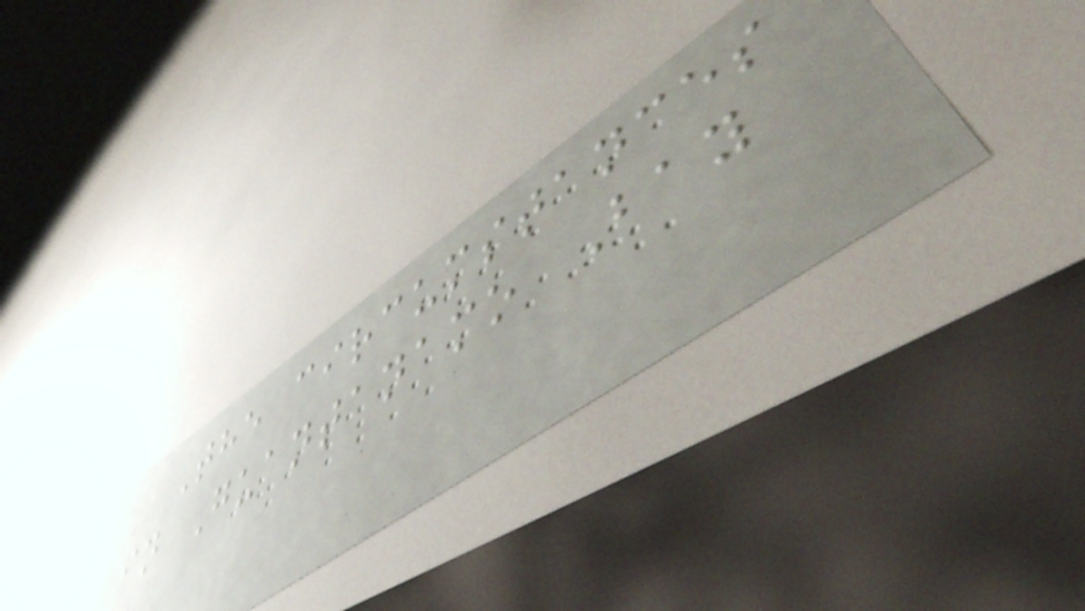The circumstances
in Guantanamo Bay
